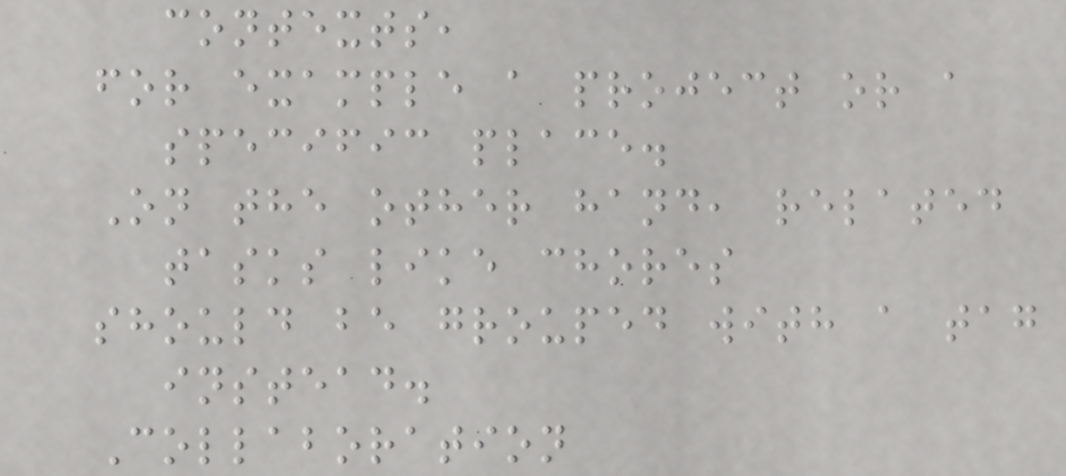contexts,
for example a project or a
specific place.
On the other hand, related
tasks like chores
should be grouped with a tag
instead.
Collaboration
